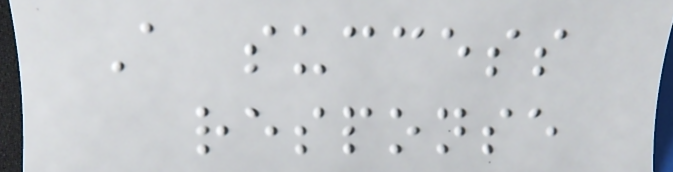A success
response
